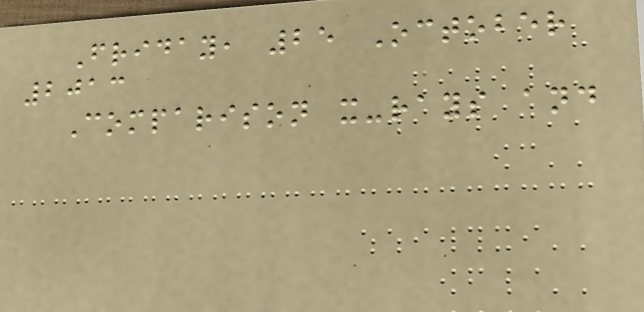Friday, 25 October
2013
Comparison x-rays and
